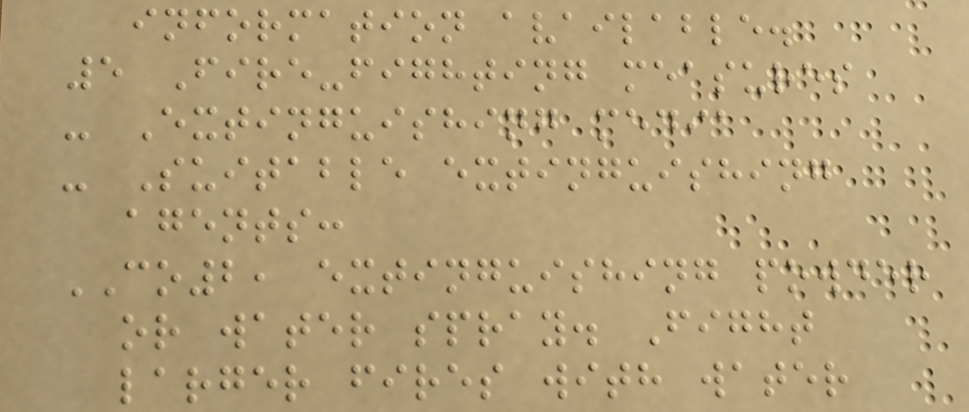information available.
5 Fire-fighting measures
- Extinguishing media
- Suitable extinguishing
agents:
CO2, extinguishing powder
or water spray. Fight
larger fires with water
